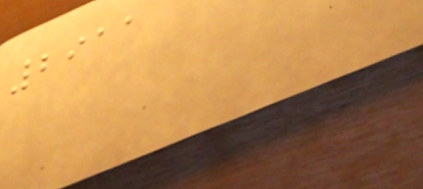2911
